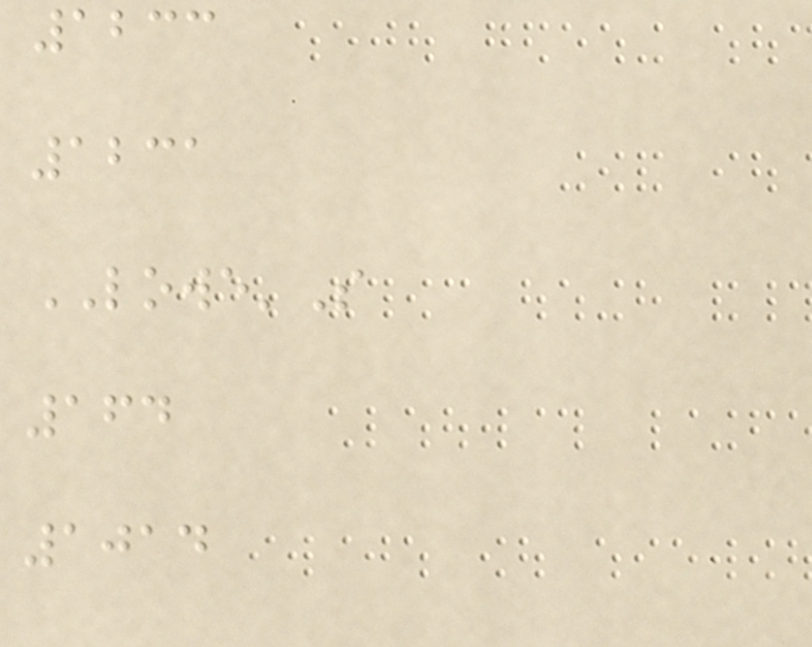1233
1231
LOWE'S
164
1014
